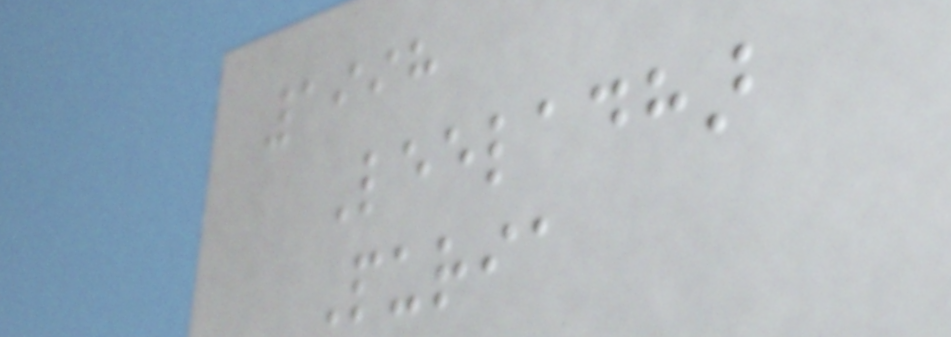1998
Leeladhar
Puria
